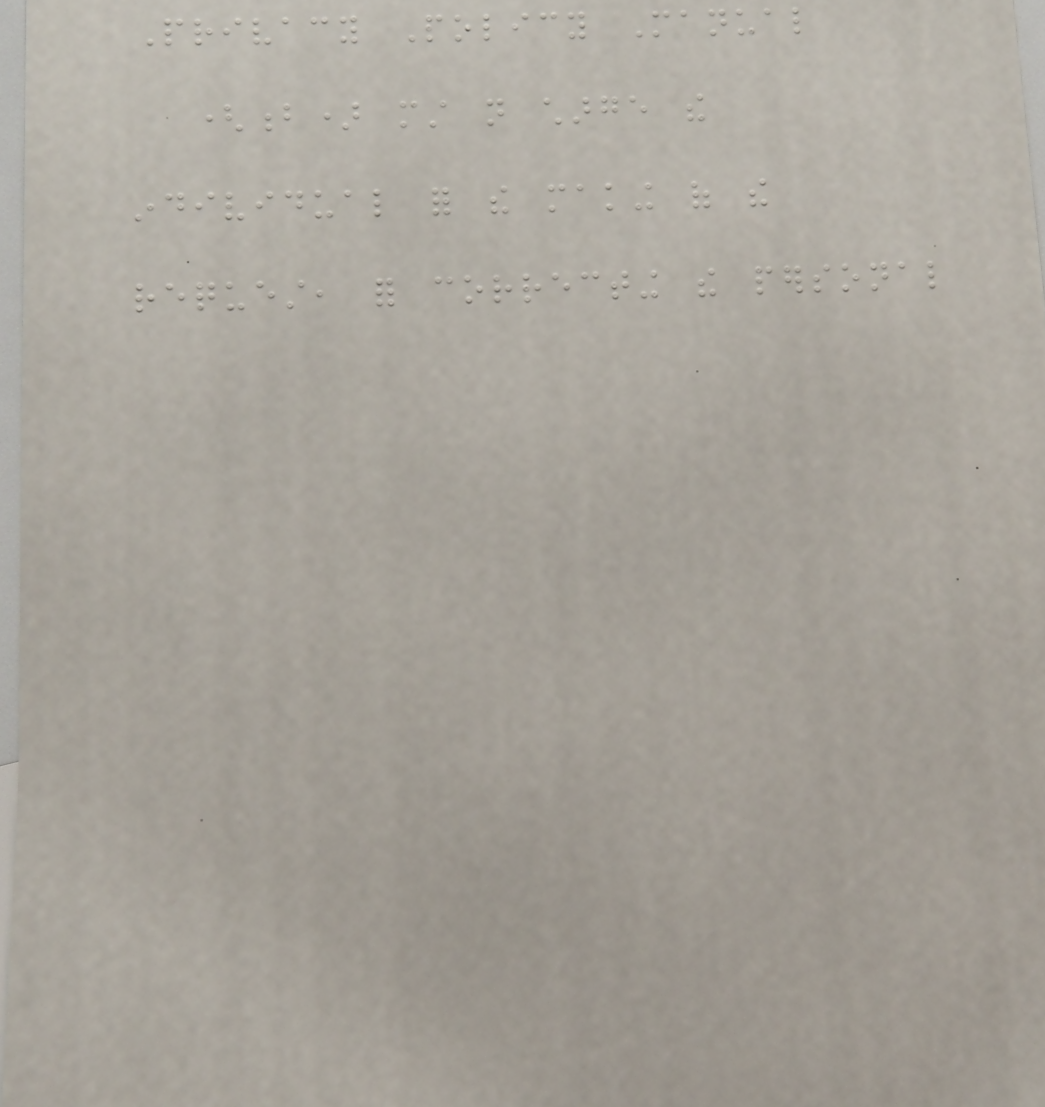Privacy Policy Manual
(b) must not charge the
individual for the making of the
request, for correcting the personal
